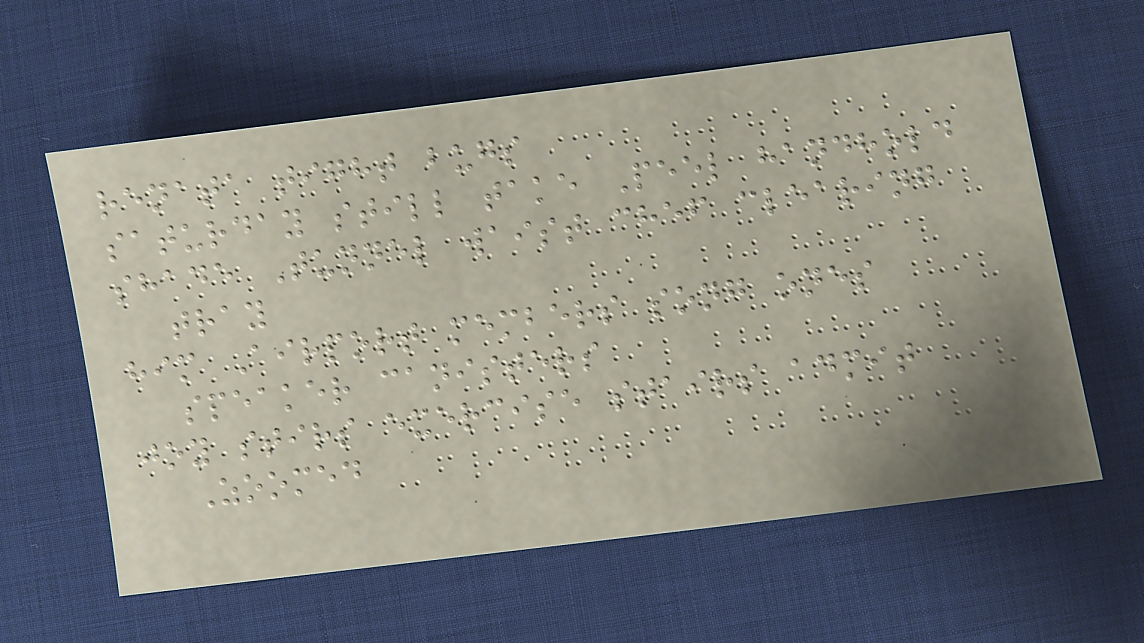renata tight bugs
saturday still take Peel handhold
shade Tunnel waist chef clearing
tray
him Airport members song ones
speaker canisters
joy stirs exercise stairs admit
Zoomed
